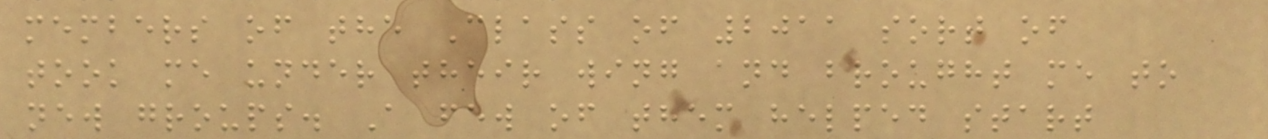members of the Class of 2011 sort of
took me under their wing and brought me to
new groups. A few of them helped start
